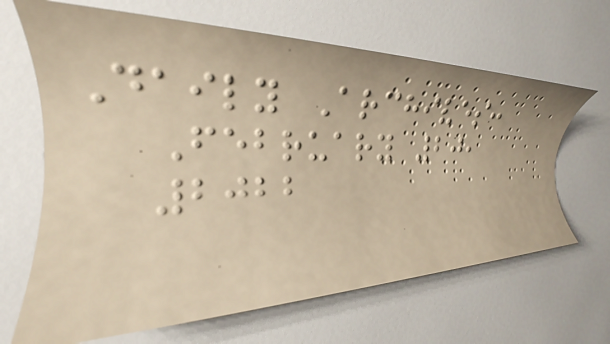Daily Archives:
February 20,
2022
